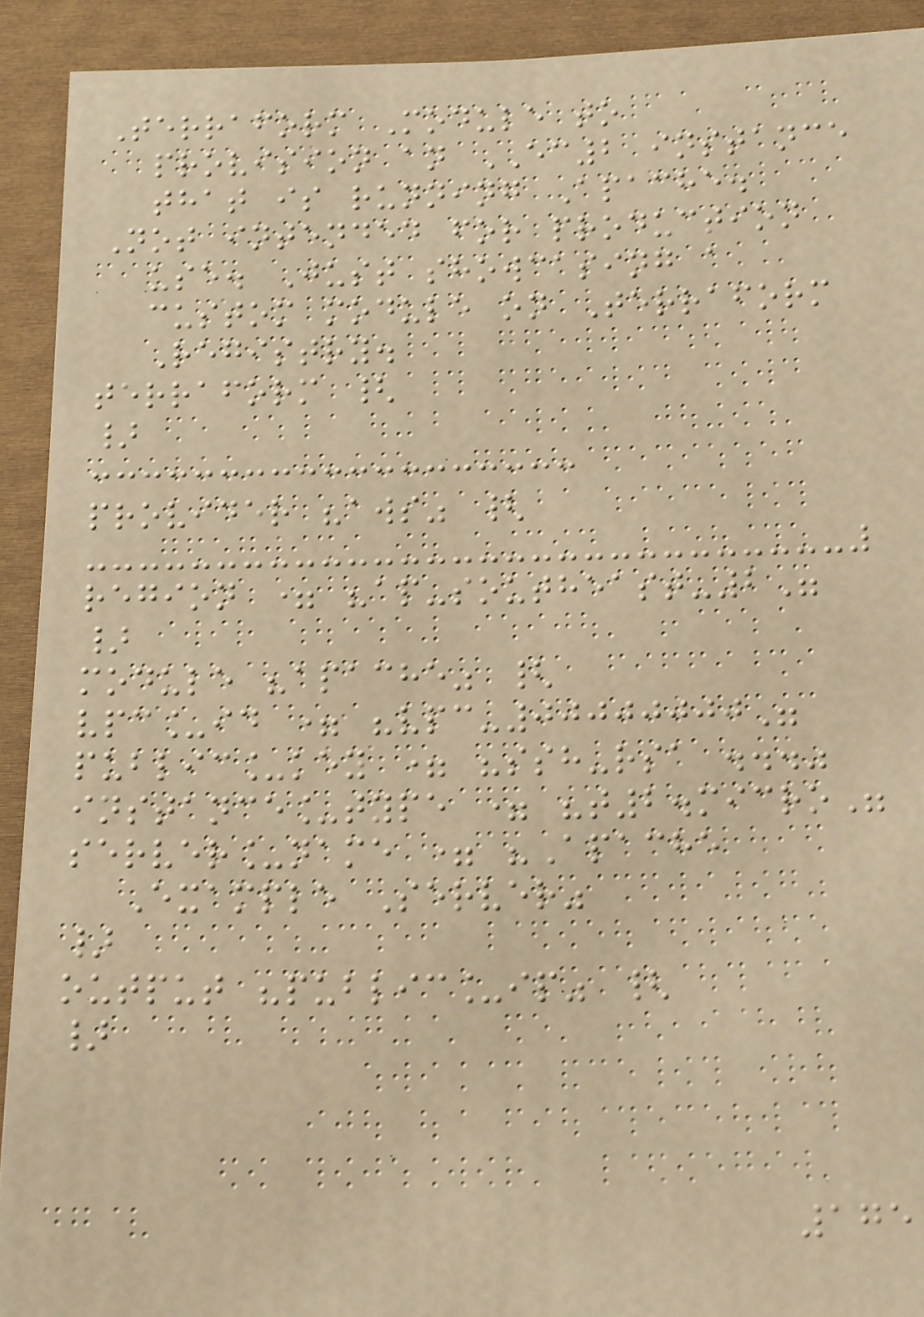Terraform Module to
provision an EC2 instance
that is running Apache.
Not intended for production
use. Just showcasing a
custom module on Terraform
Registry.
terraform {
}
provider "aws" {
region = "ap-southeast-2"
}
module "apache" {
vpc_id = "vpc-00000000"
public_key = "ssh-rsa ..."
instance_type = "t2.micro"
server_name = "Apache
Example Server"
}
output "public_ip" {
}
175
